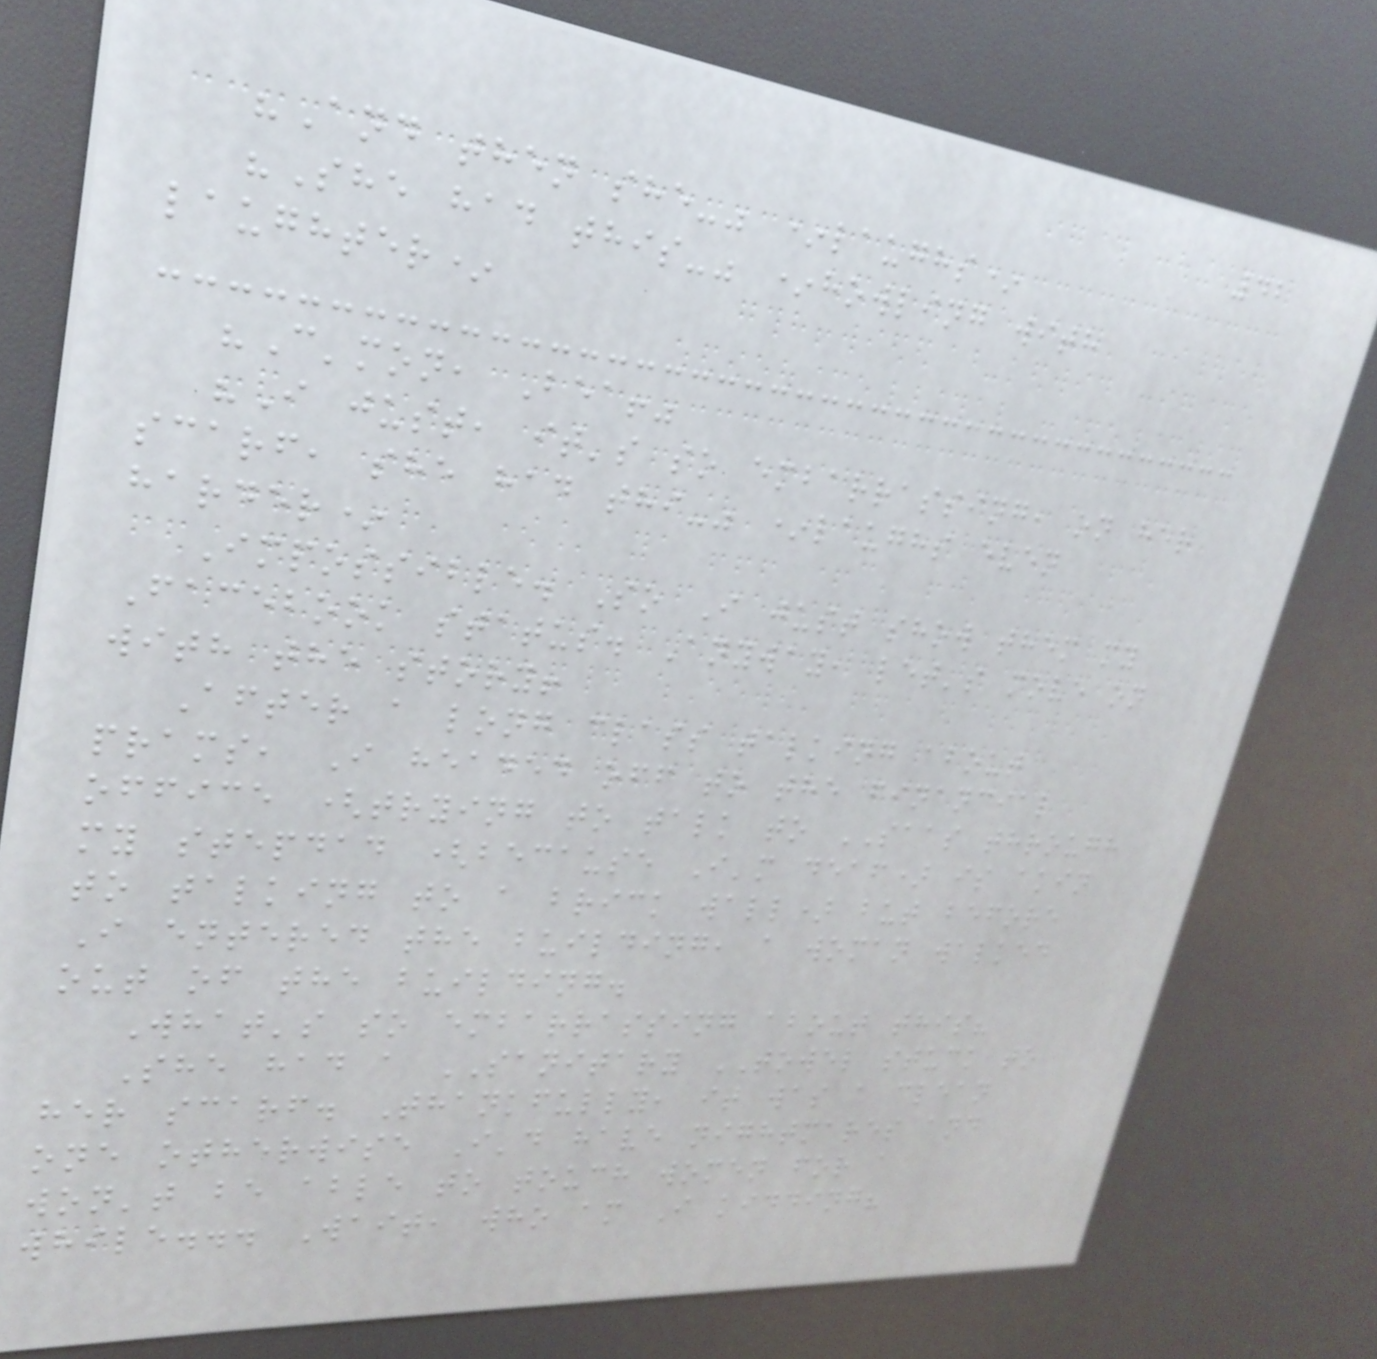42
"And then she-" *laughs*
"She had this-" *howling with
laughter*
"C'mon, Bea!"
"I just, it's so embarrassing, on her
scarf, she had thi-" *laughs even
harder*
Impossible. So I just show them my
Facebook status. Anyway, let's move on
with the story!
After a long class talking about
prams, I headed off to the financial
office (trying to talk to SAAS through
my stepdad (because I'm deaf) is akin
to talking to a brick wall) but before
I entered the building, a woman walked
out of the building.
What's so embarrassing about this?
She had a SANITARY TOWEL stuck to
her scarf. Thankfully, it was a clean
one otherwise I'd have nightmares and
won't be able to touch women for a
while... Wait, who am I kidding?
